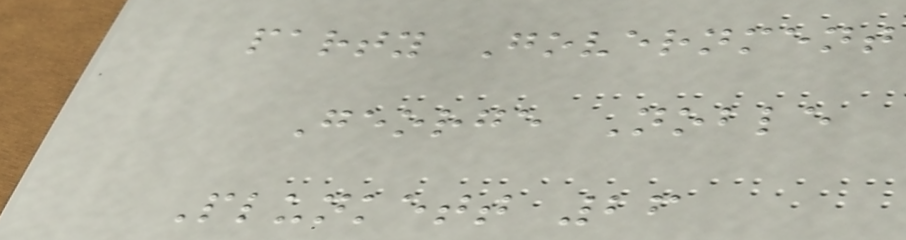party Government
George Noble
Plunkett 26
